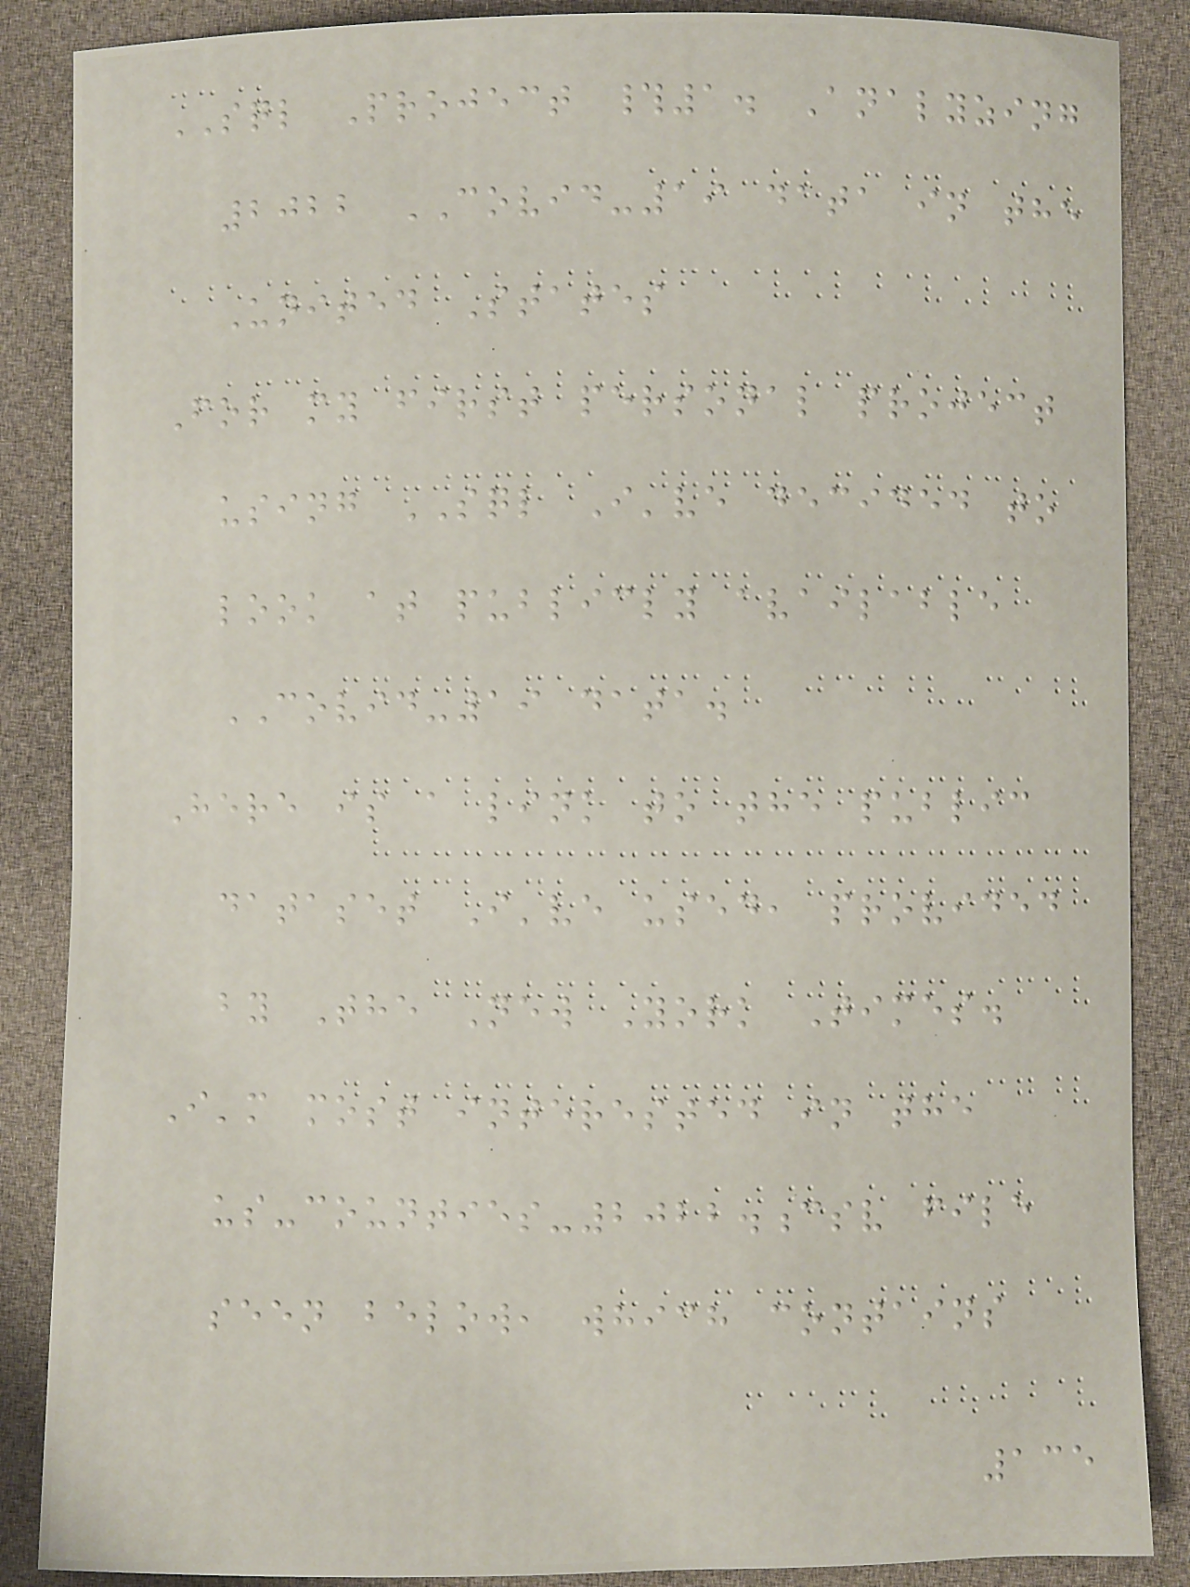SQL Project #1. Analyzing
2022 COVID-19 data in the
United States
For my first personal project
using SQL I've decided to
look at publicly available
COVID-19 data.
Here is a link to the public
dataset I've used, provided
by The New York Times.
I'm most interested in the
us-counties-2022.csv file
seen below, which contains
135
